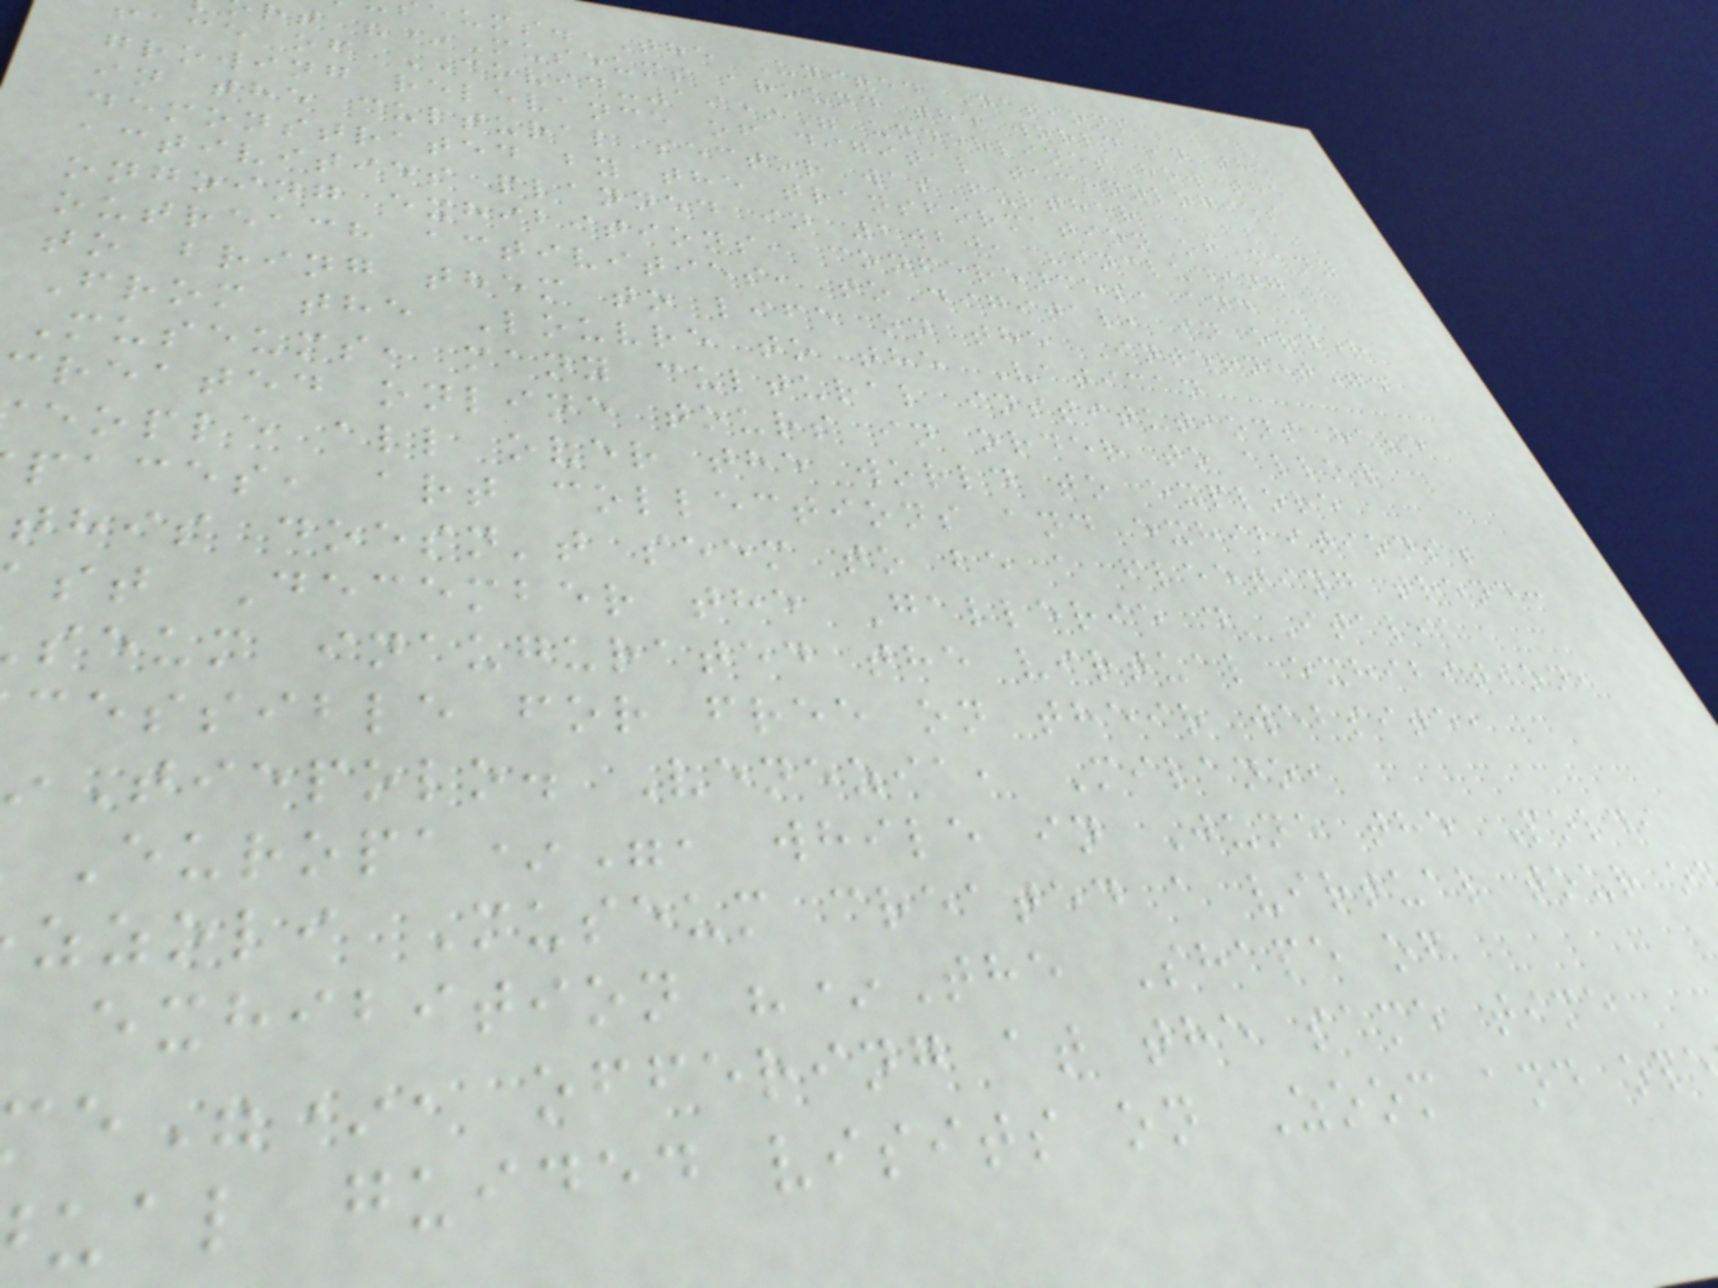eums. The United Nations
rt "*Museums around the world in the
face of COVID-19*" underlines how the
growing relevance of digital technologies
in the cultural sector was further
demonstrated by the transformation of many
activities planned in 2020, "including
ongoing exhibitions, conferences, and
outreach activities, to digital, in order
to bring them to life on the Internet".
From the Louvre to the Vatican
Museums, many cultural institutions have
created online tours in order to allow
eople all over the world to explore
paces, art collections and exhibitions.
this doesn't seem to be a fleeting trend:
st December the Gallerie d'Italia
seum inaugurated the virtual exhibition,
cessible for free on their website,
Tiepolo. Venezia, Milano,
Europa*", while in June the Poldi
zzoli Museum created a virtual tour o
exhibition "*The Shape of
e"*, offering at the same time
ual guided visits on Zoom and op
